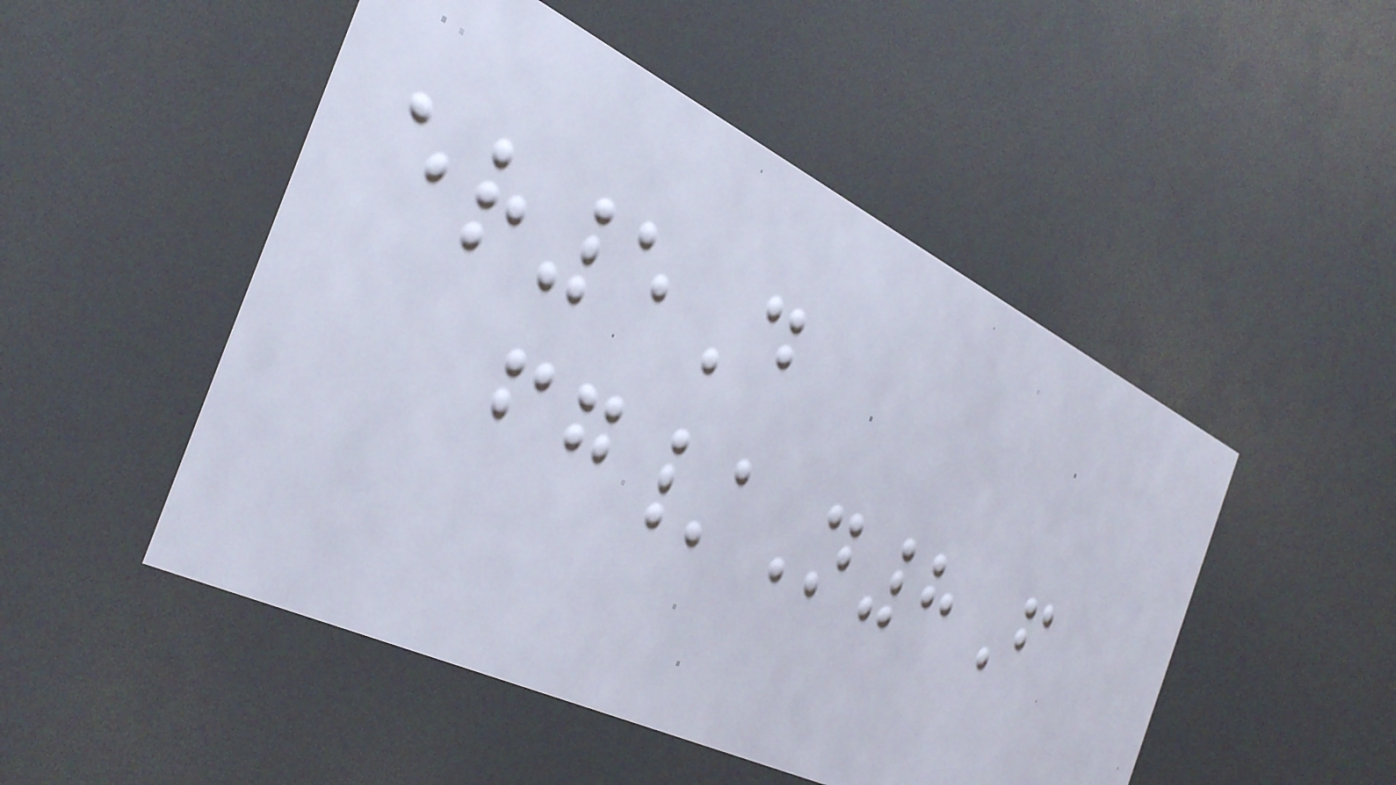er5D
fg/N8F
